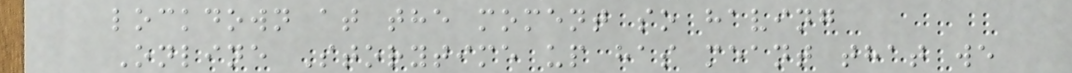lockdown at the moment so having
Online Storytime up has meant that we
